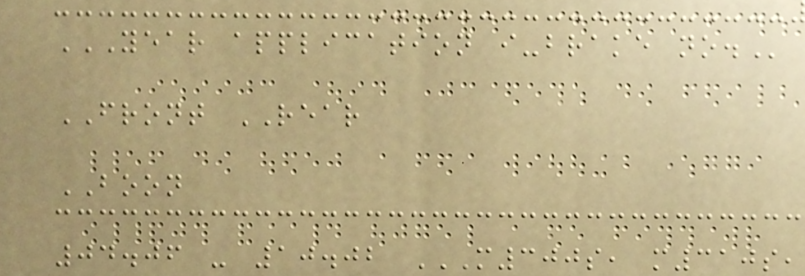YEAR APPLICATION I-BRAKE NO.
FRONT REAR
BOON
04.06 - 10.02 M300S, M310S,
